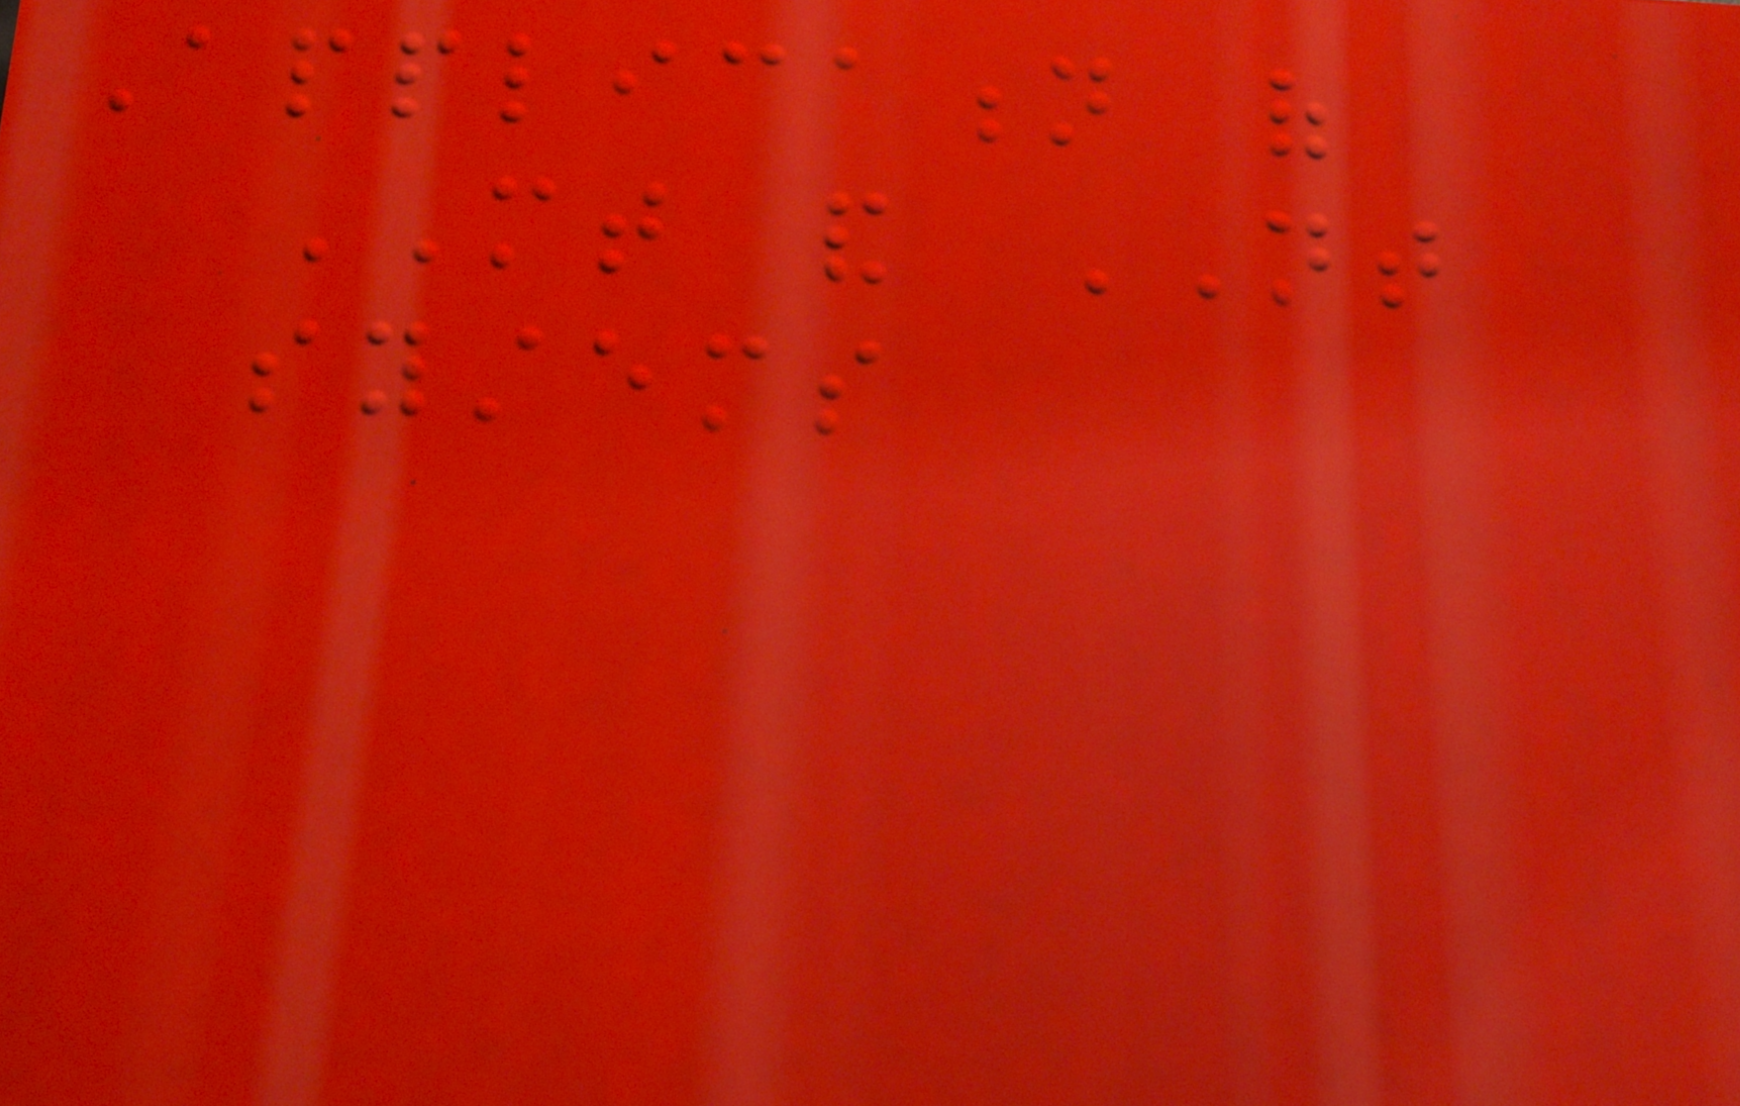Application of
MT and NT
systems
